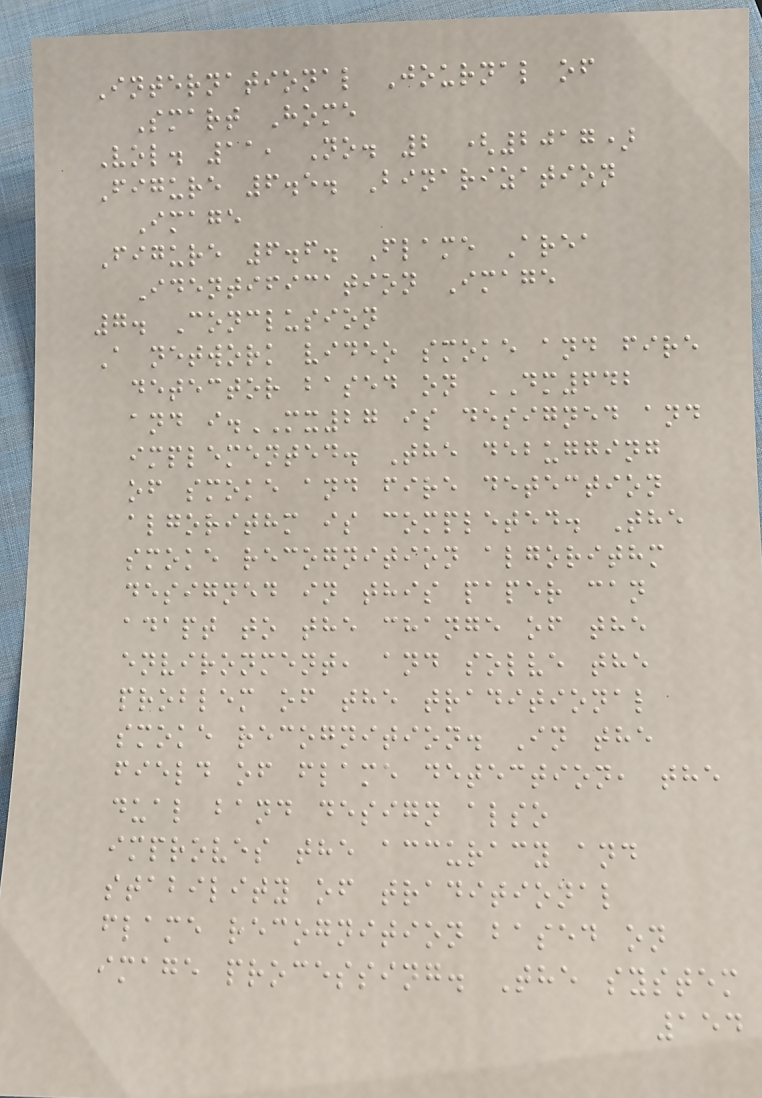International Journal of
Smart Home
Vol. 11, No. 2 (2017)
Figure 6.5. Binarization
Image
Figure 6.6. Flame Area
Identification Image
7. Conclusion
A network video smoke and fire
detector based on DM642
and i.MX27 is designed and
implemented. The debugging
of smoke and fire detection
algorithm is completed. The
smoke recognition algorithm
designed in this paper can
adapt to the change of the
environment, and solve the
problem of the traditional
smoke recognition. In the
field of flame detection, the
dual band design also
improves the accuracy and
stability of traditional
flame recognition based on
image processing. The system
154
